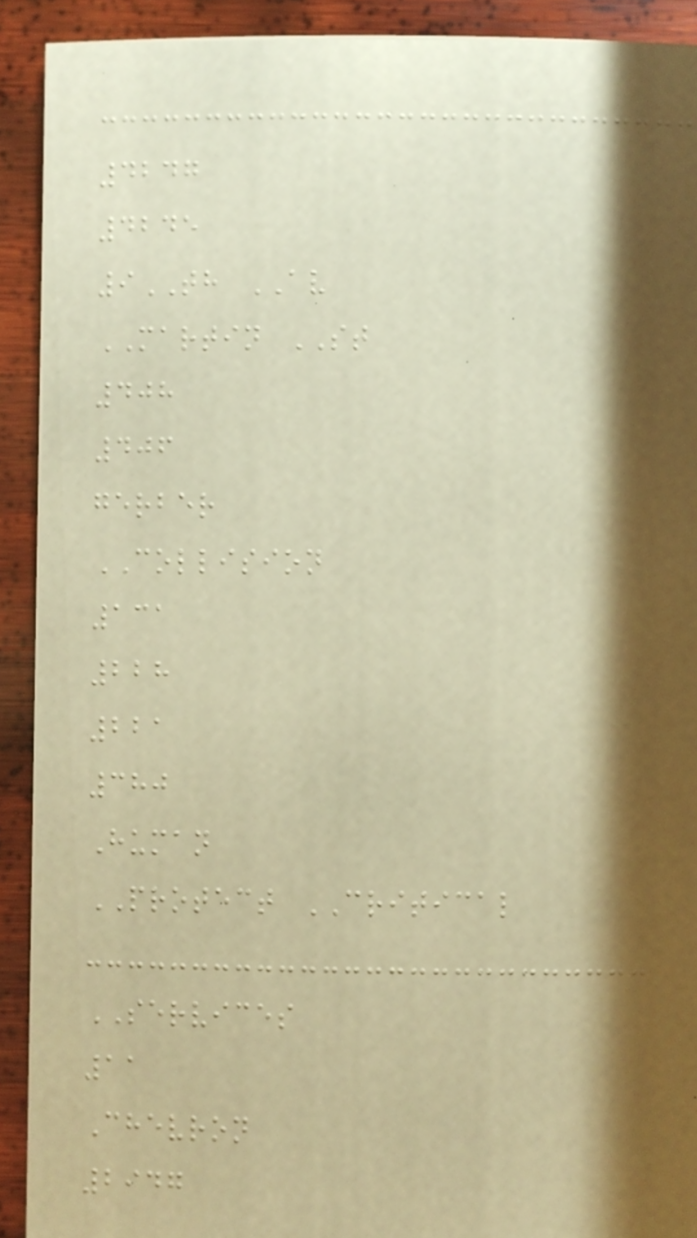4247
4245
9TH AV
MARTIN ST
408
406
gerber
COLLISION
131
228
221
380
Human
PROTECT CRITICAL
SERVICES
11
Chevron
2947
